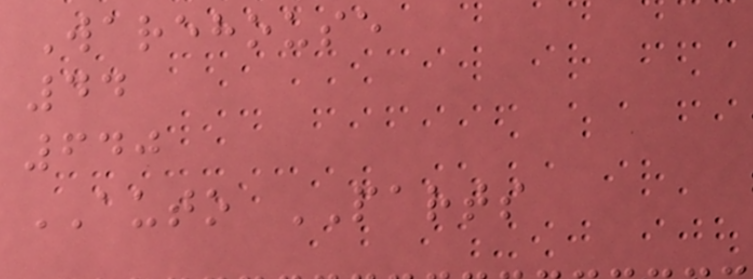Warehouse
44
640
AUTO PARTS
